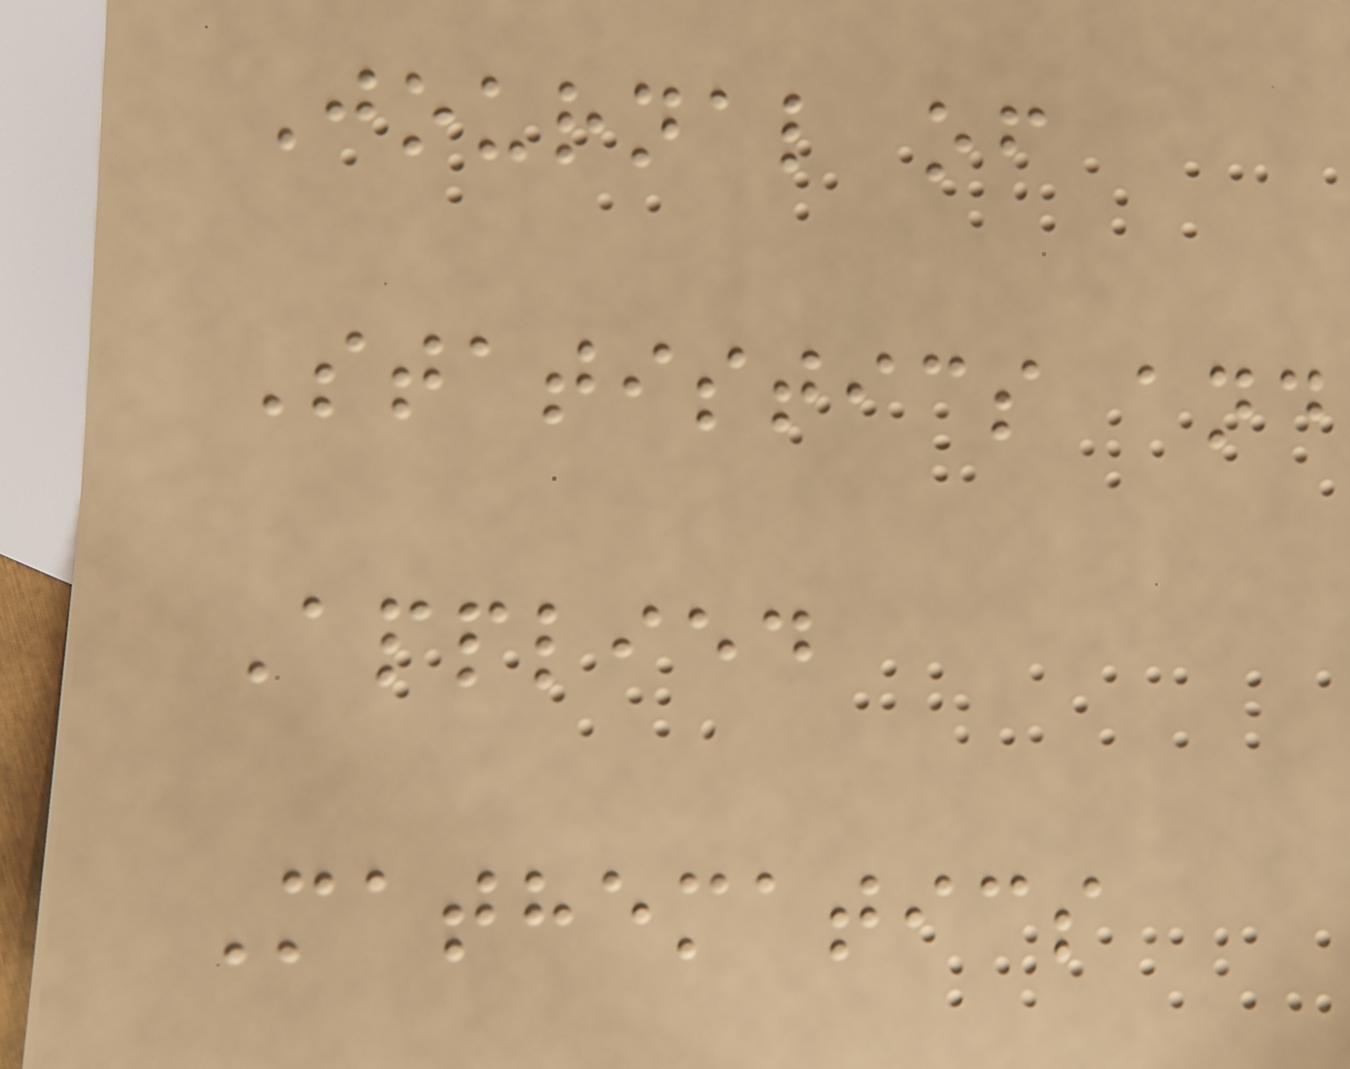Journal of
Statistics and
Applied
Mathematics
